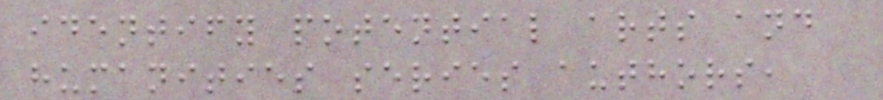identify potential arts and
humanities series authors,
